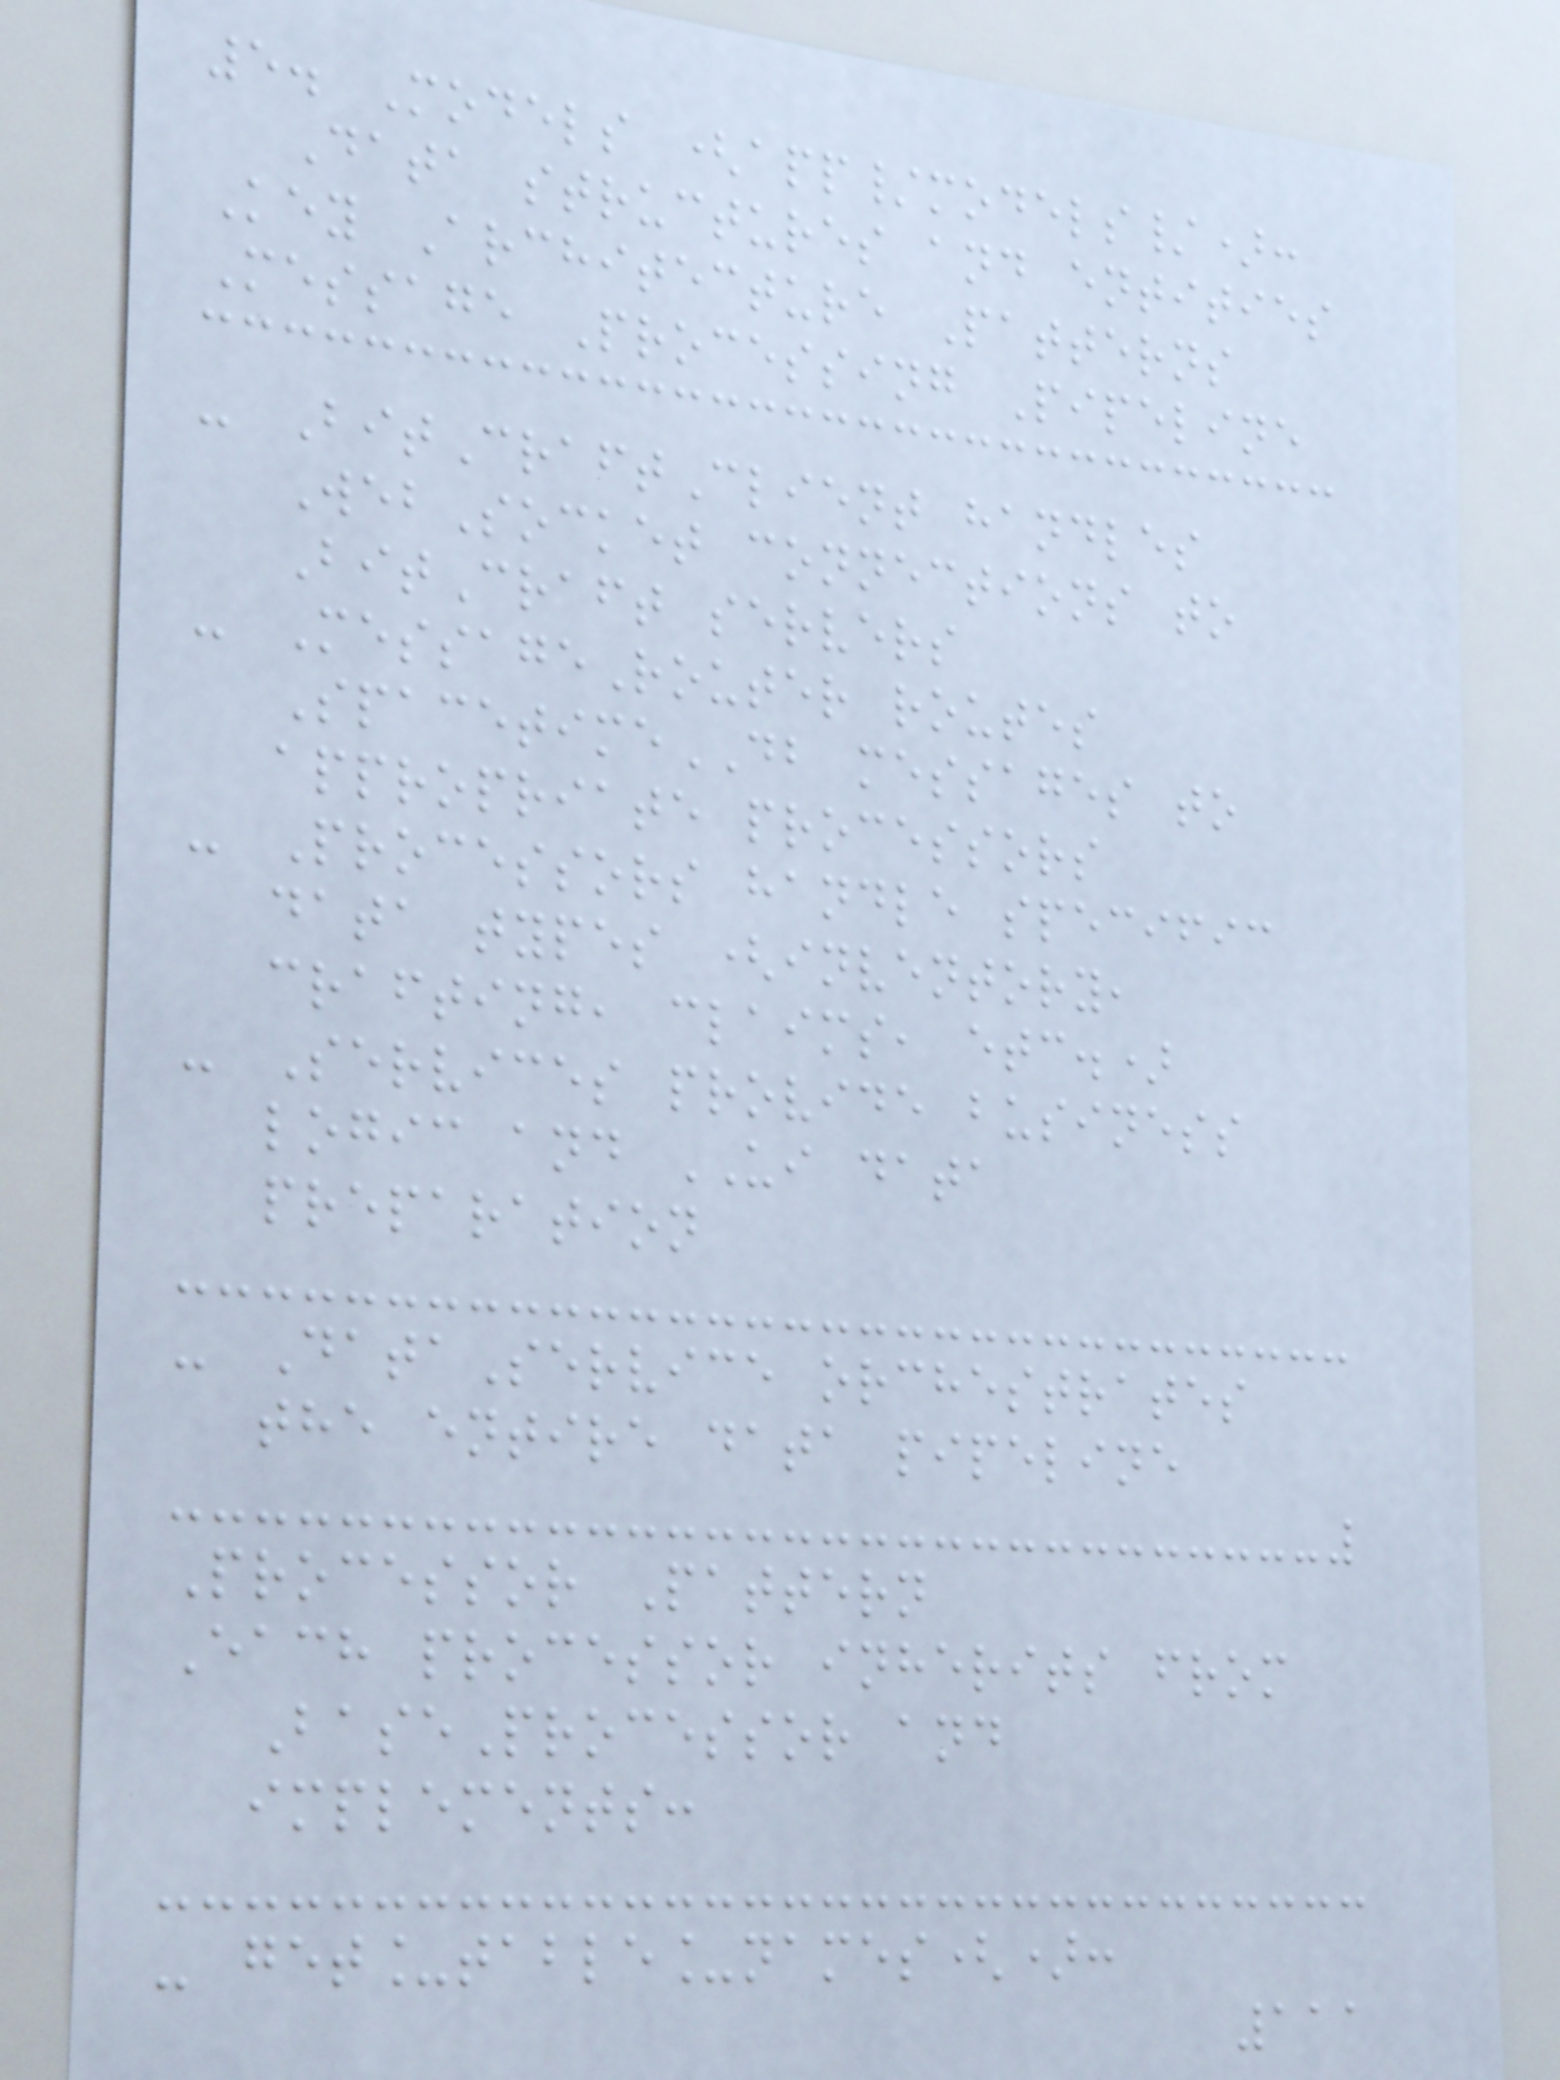5. Models (app/models/):
Data structures and entities
Key Architecture Patterns
Message Processing Pipeline
- BitCraftClient handles
WebSocket connections to
BitCraft servers
- MessageRouter routes
SpacetimeDB messages to
appropriate processors
- Processors handle specific
data types (inventory,
crafting, claims, etc.)
- Services provide business
logic and UI data
preparation
- DataService orchestrates
the entire data pipeline
Processor Pattern
Each processor inherits from
BaseProcessor and
implements:
- get_table_names():
111
